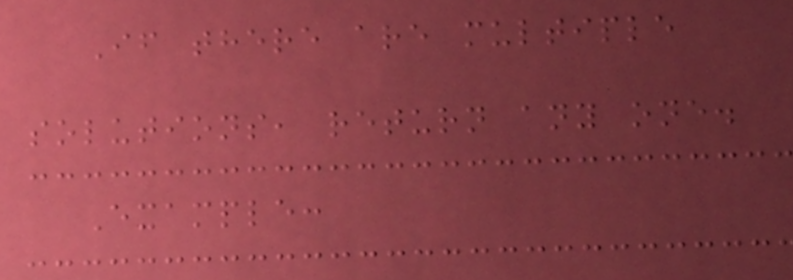If there are multiple
solutions, return any one.
Example:
